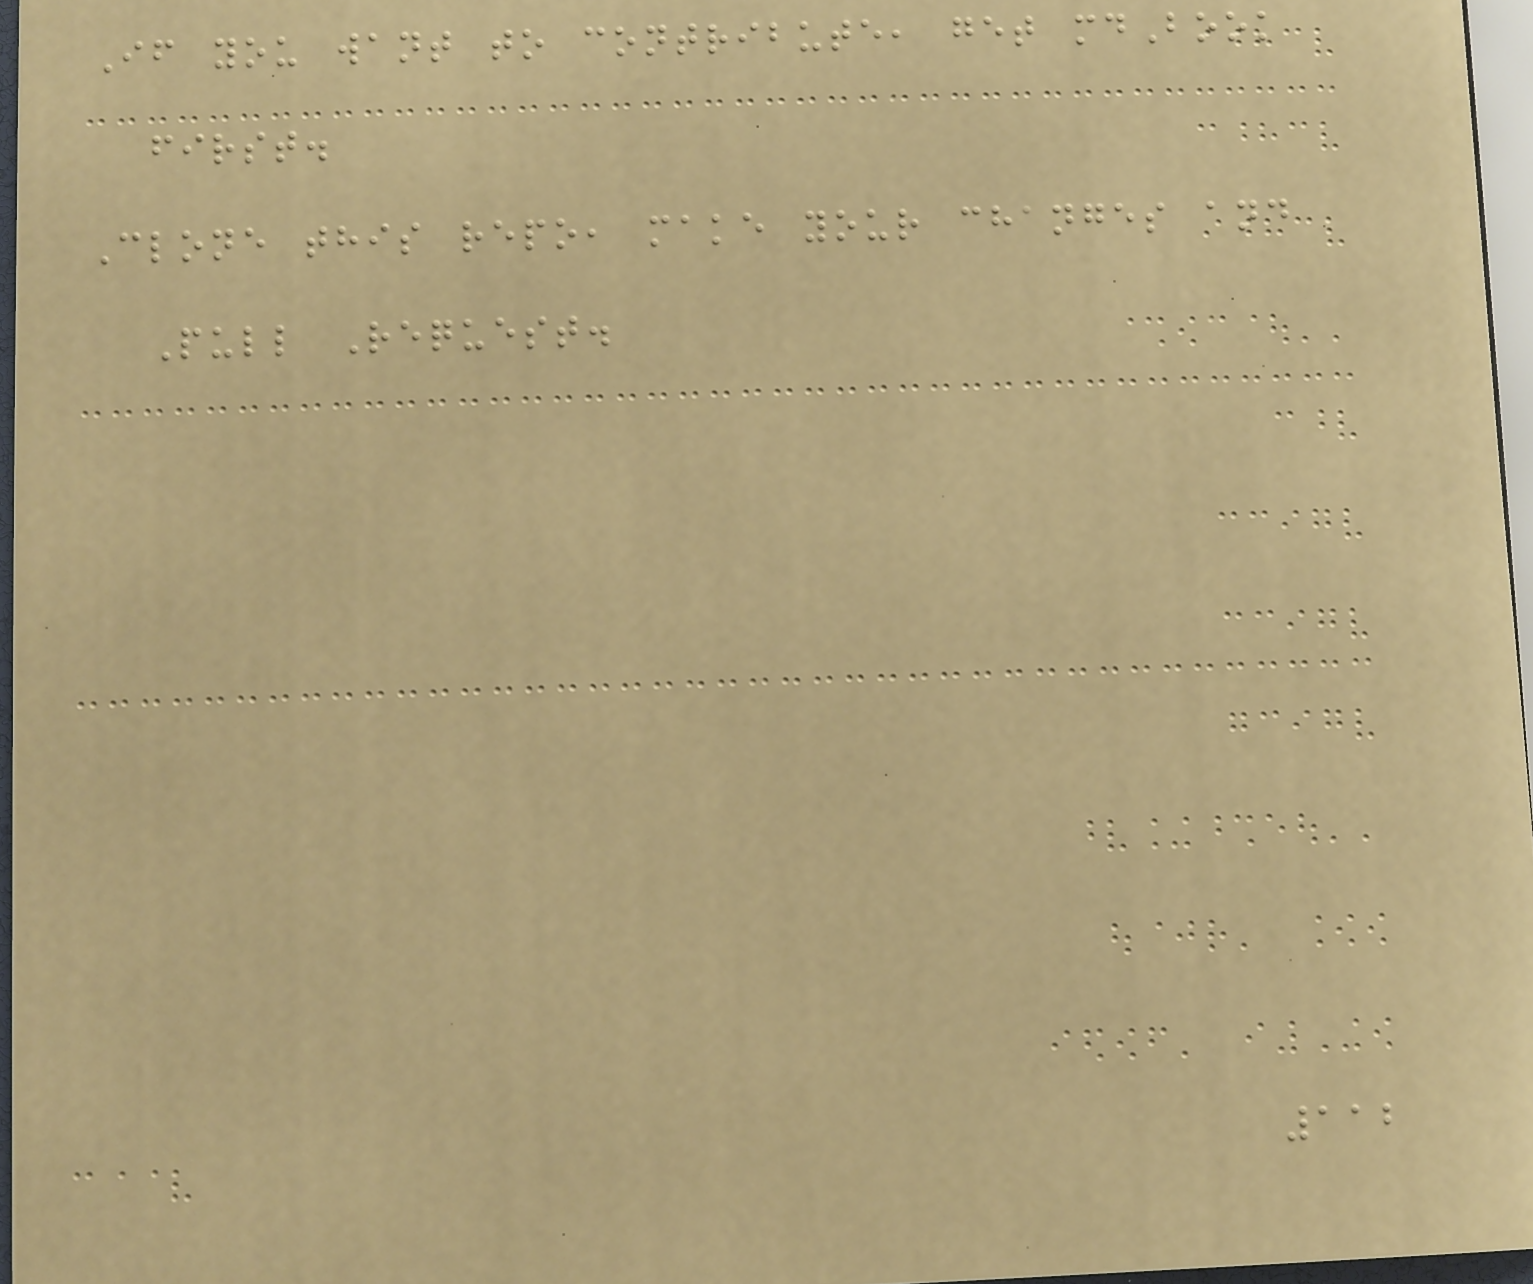If you want to contribute, get mdBook
first.
Clone this repo, make your changes and
Pull Request.
112
